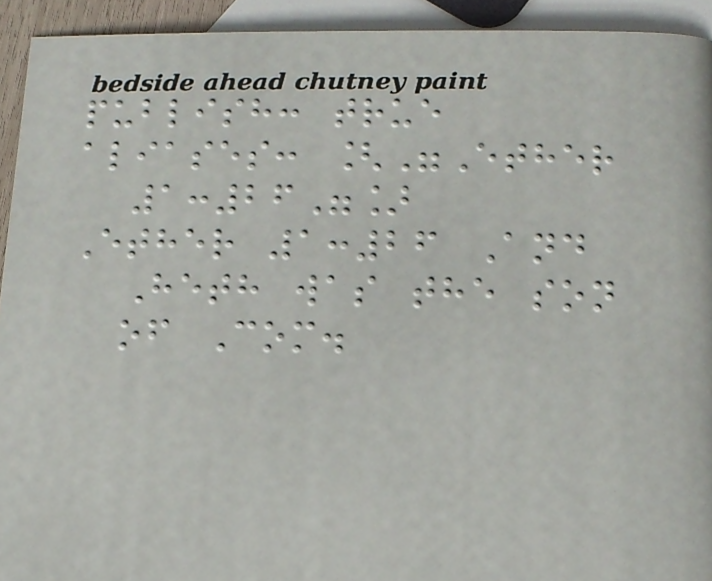publish: true
aliases: ["Ether
1:26"]
Ether 1:26 And
Heth was the son
of Com.
